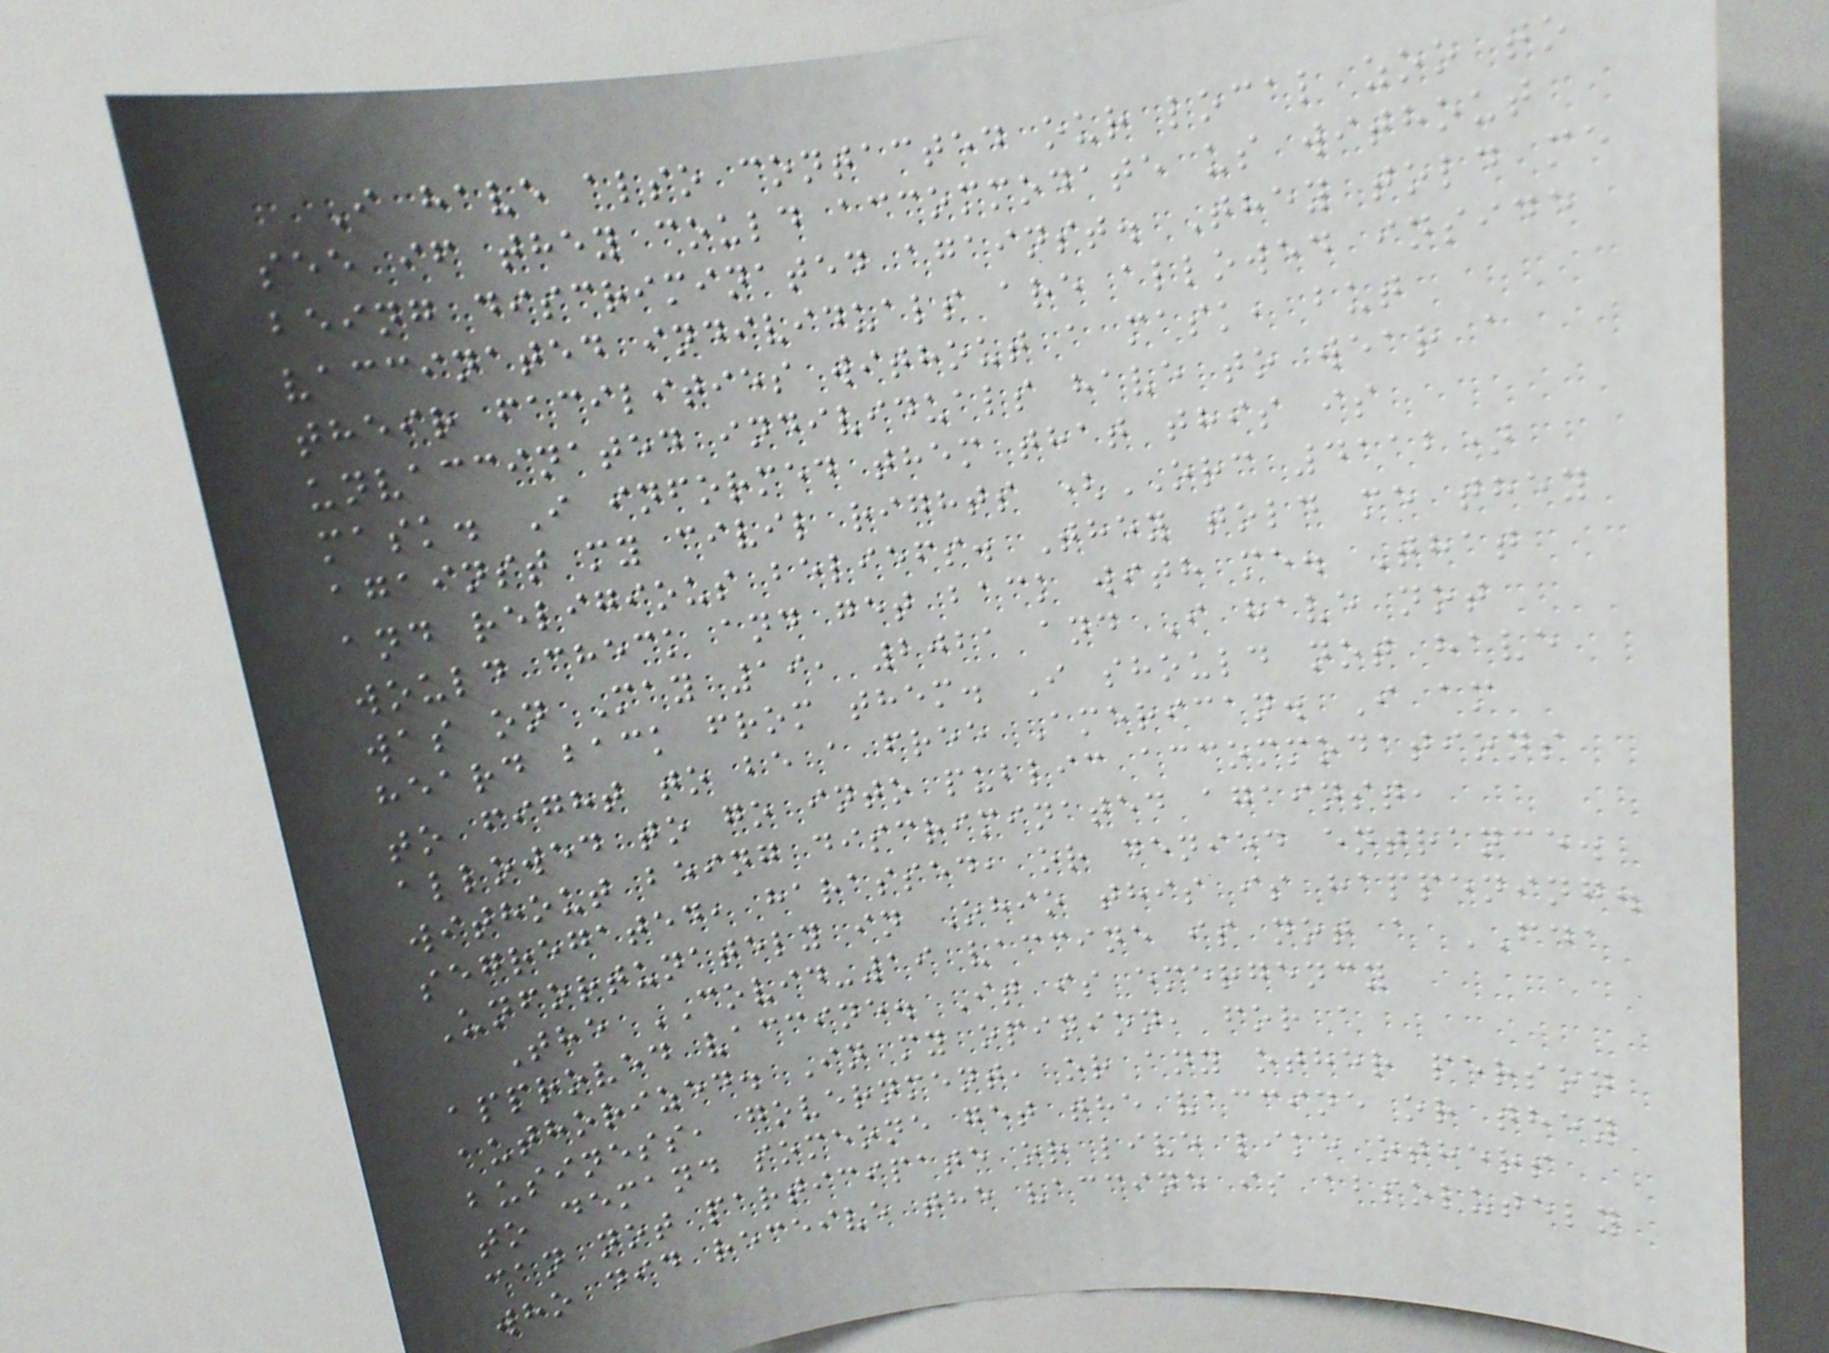I have also contacted our local zoo to
see if they could accommodate us without
being discriminated against. They told me
vaccinated individuals are allowed inside
their facilities without a mask, but
unvaccinated individuals have to wear a
mask. I informed them that this is
against my civil rights (ORC 4112)
and religious beliefs. They told me they
would check and get back with me. That
was on May 19, 2021 and I have not
heard back from them. I should not have
to fight to be a free American. I am
allowed to go into public accommodations
without being discriminated against,
segregated, harassed, or denied entrance.
Unfortunately in Ohio this is happening.
The COVID-19 vaccine is not a FDA
approved vaccine. It is emergency
authorized. In my opinion, for a
business, government, or any other person
to demand someone get the vaccine or they
can not participate or live like others
who did receive the vaccine is absolutely
